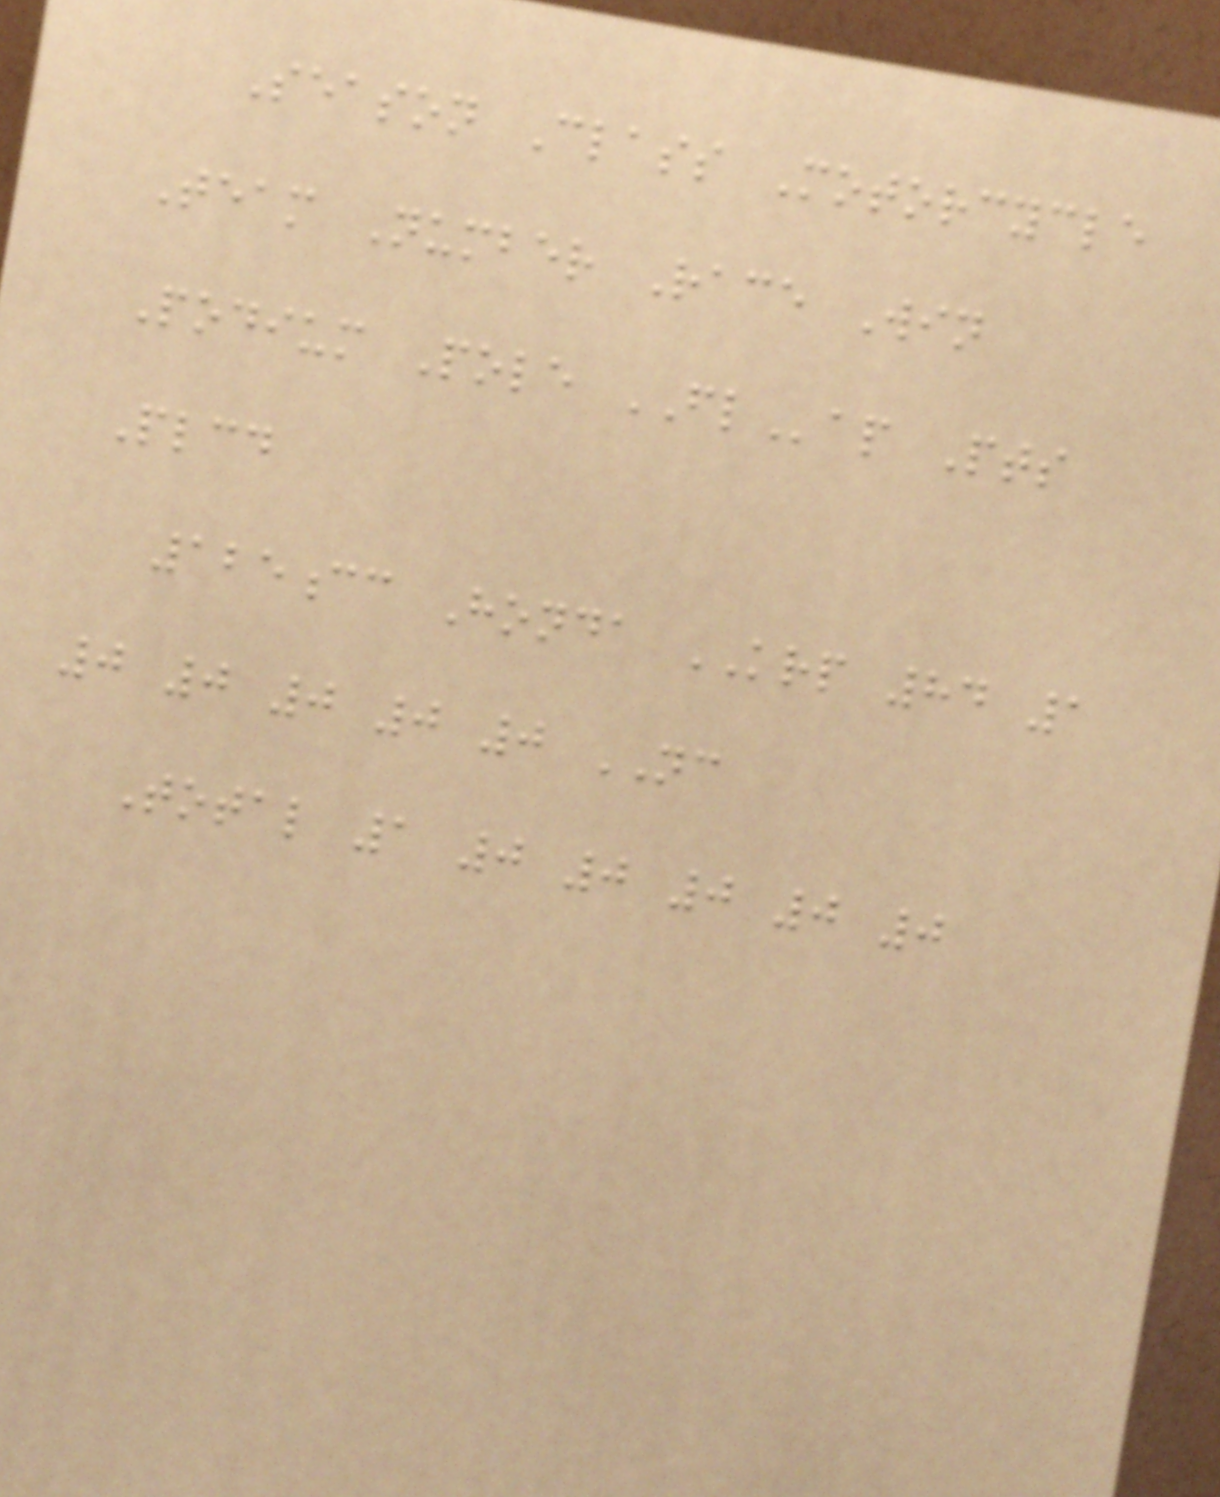Season Class Motorcycle
Team Number Race Win
Podium Pole FLap Pts
Plcd
125cc Honda KRP 84 1
0 0 0 0 0 NC
Total 1 0 0 0 0 0
